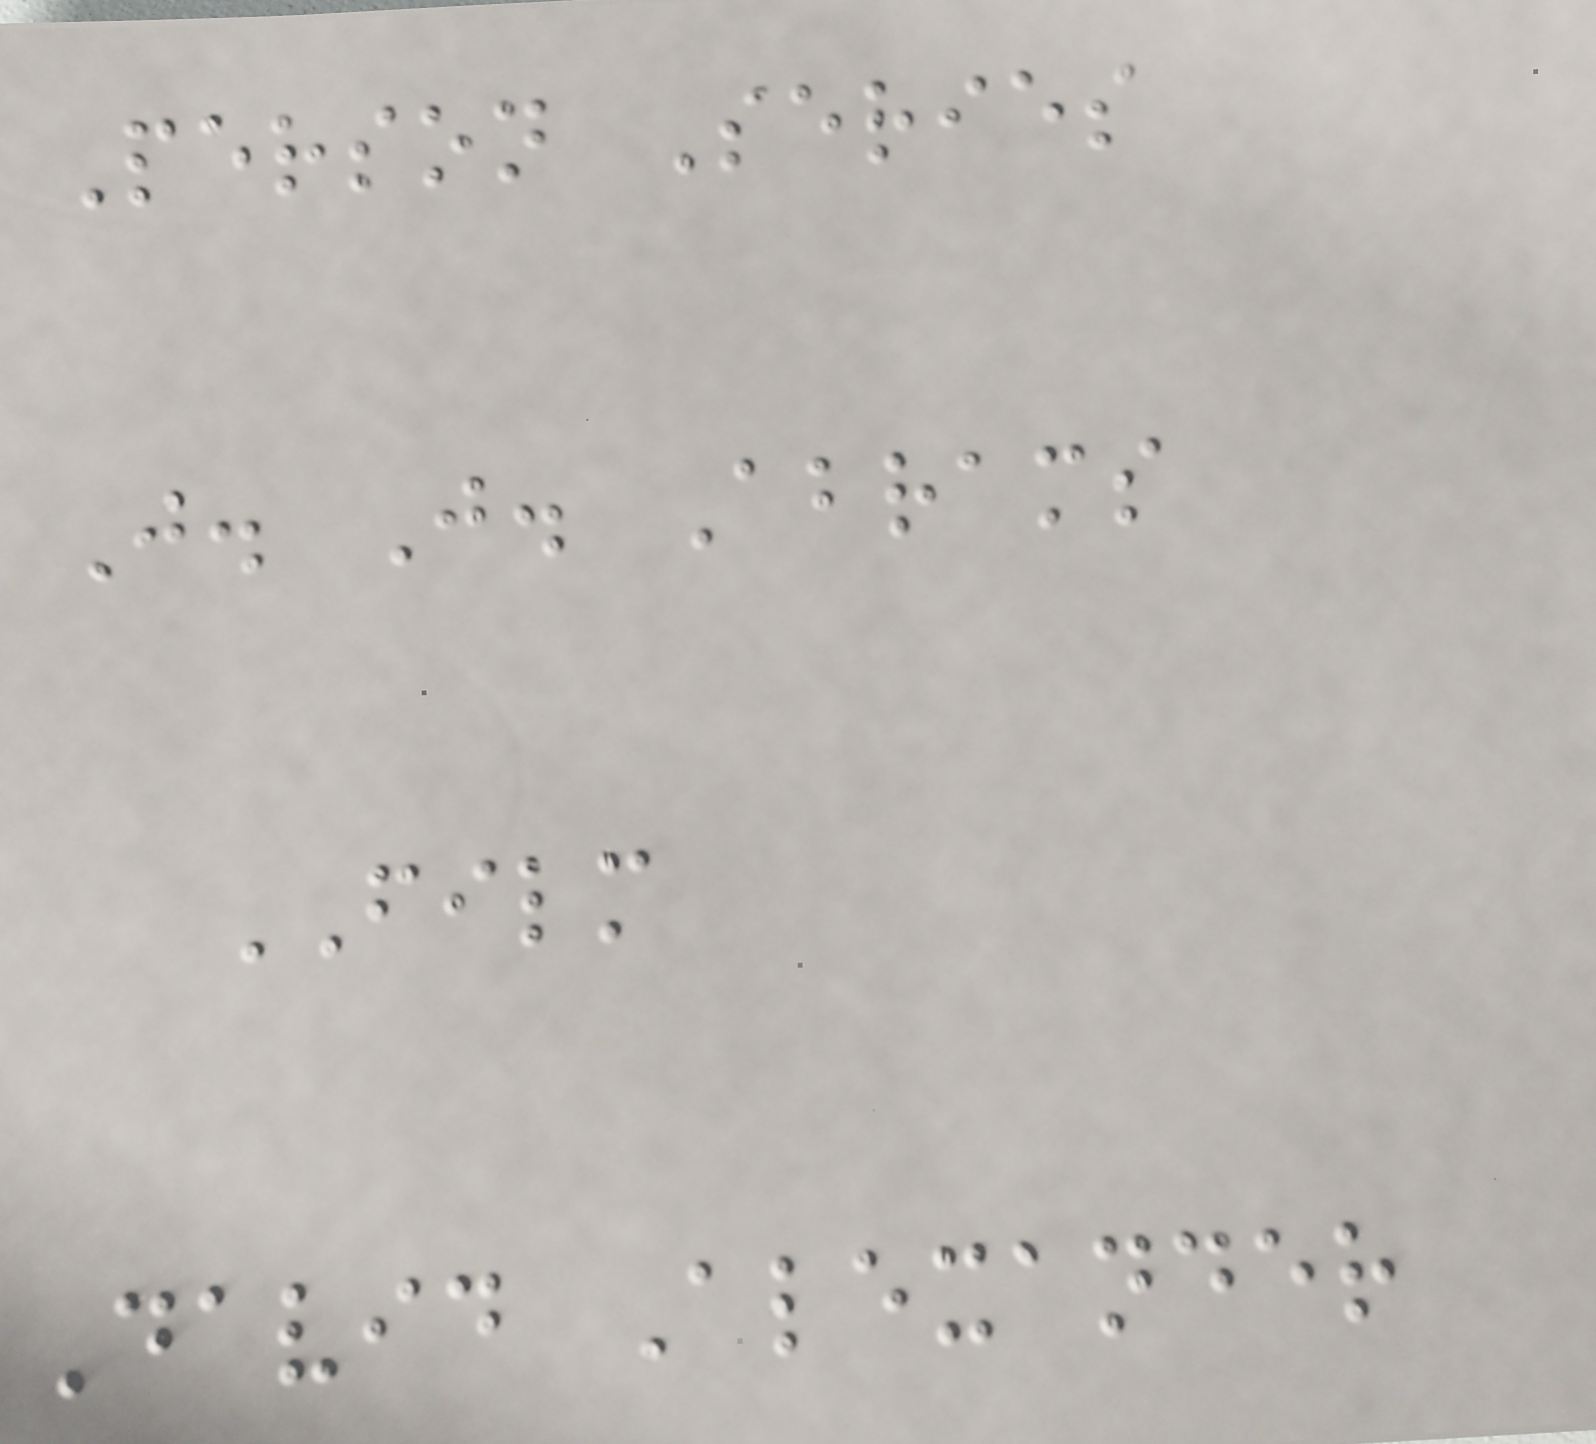Person Series
J. J. Abrams
FILM
David Alexander
